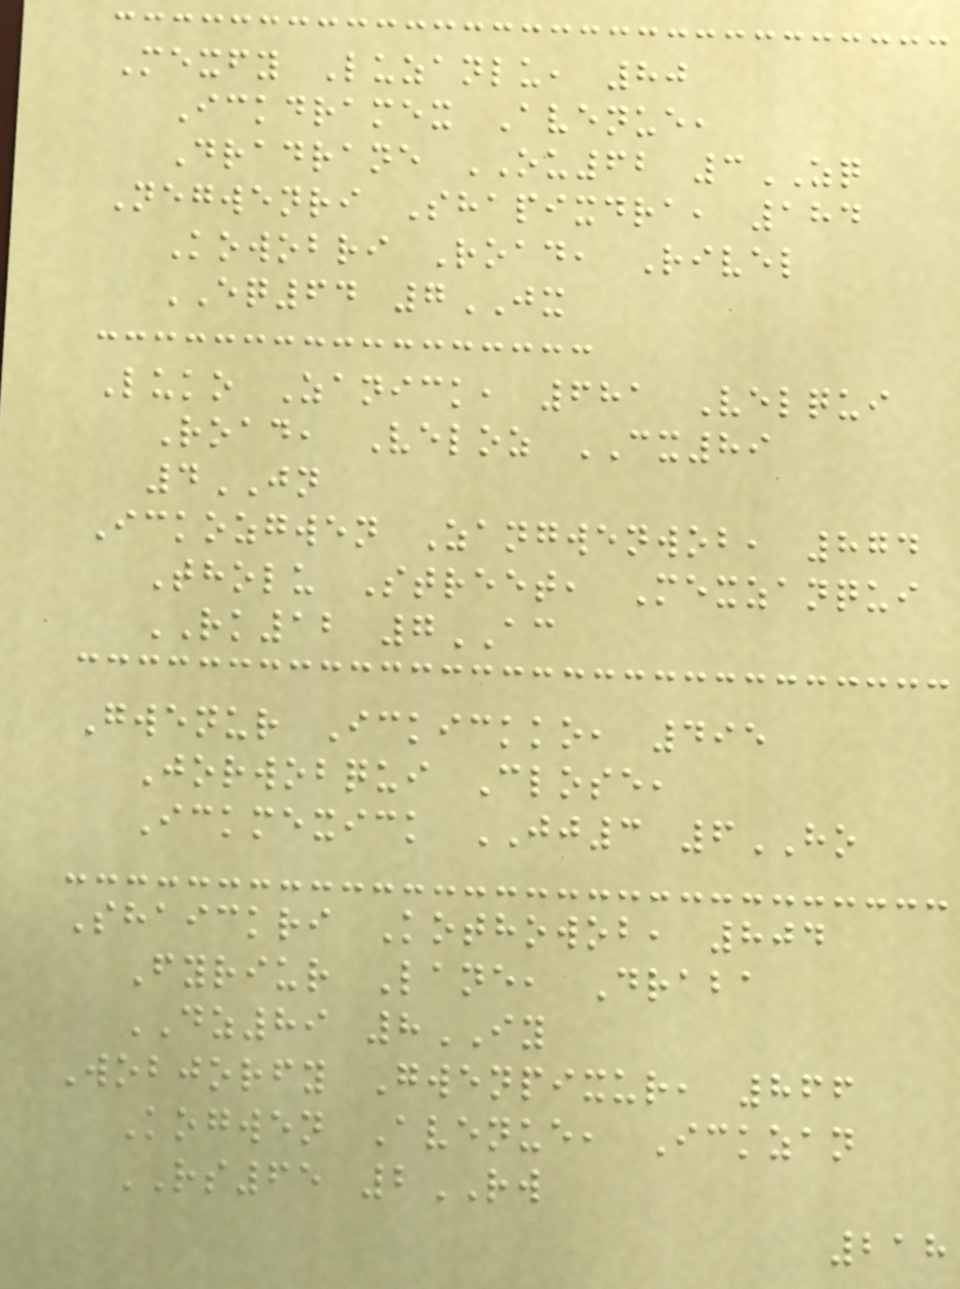Mexfy Luzanlu, 80
Ickdramex Avenue,
Dradrane OU62 3ZQ
Negwenri Shapixdra, 184
Kowobri Road, Rivel
EQ64 7JX
Luko Zanick, 681 Velqui
Road, Veloz CX89
4JN
Ickozgwen Zangwenwob, 874
Tholu Street, Mexzanqui
RK12 7AC
Gwenur Ickickko, 495
Jorwobqui Close,
Ickmexick JJ3 6HO
Shaickri Kothowob, 804
Fyriur Lane, Draba
DZ89 8IY
Wobjorfy Gwenpixur, 866
Kogwen Avenue, Ickzan
RS65 2RW
218
